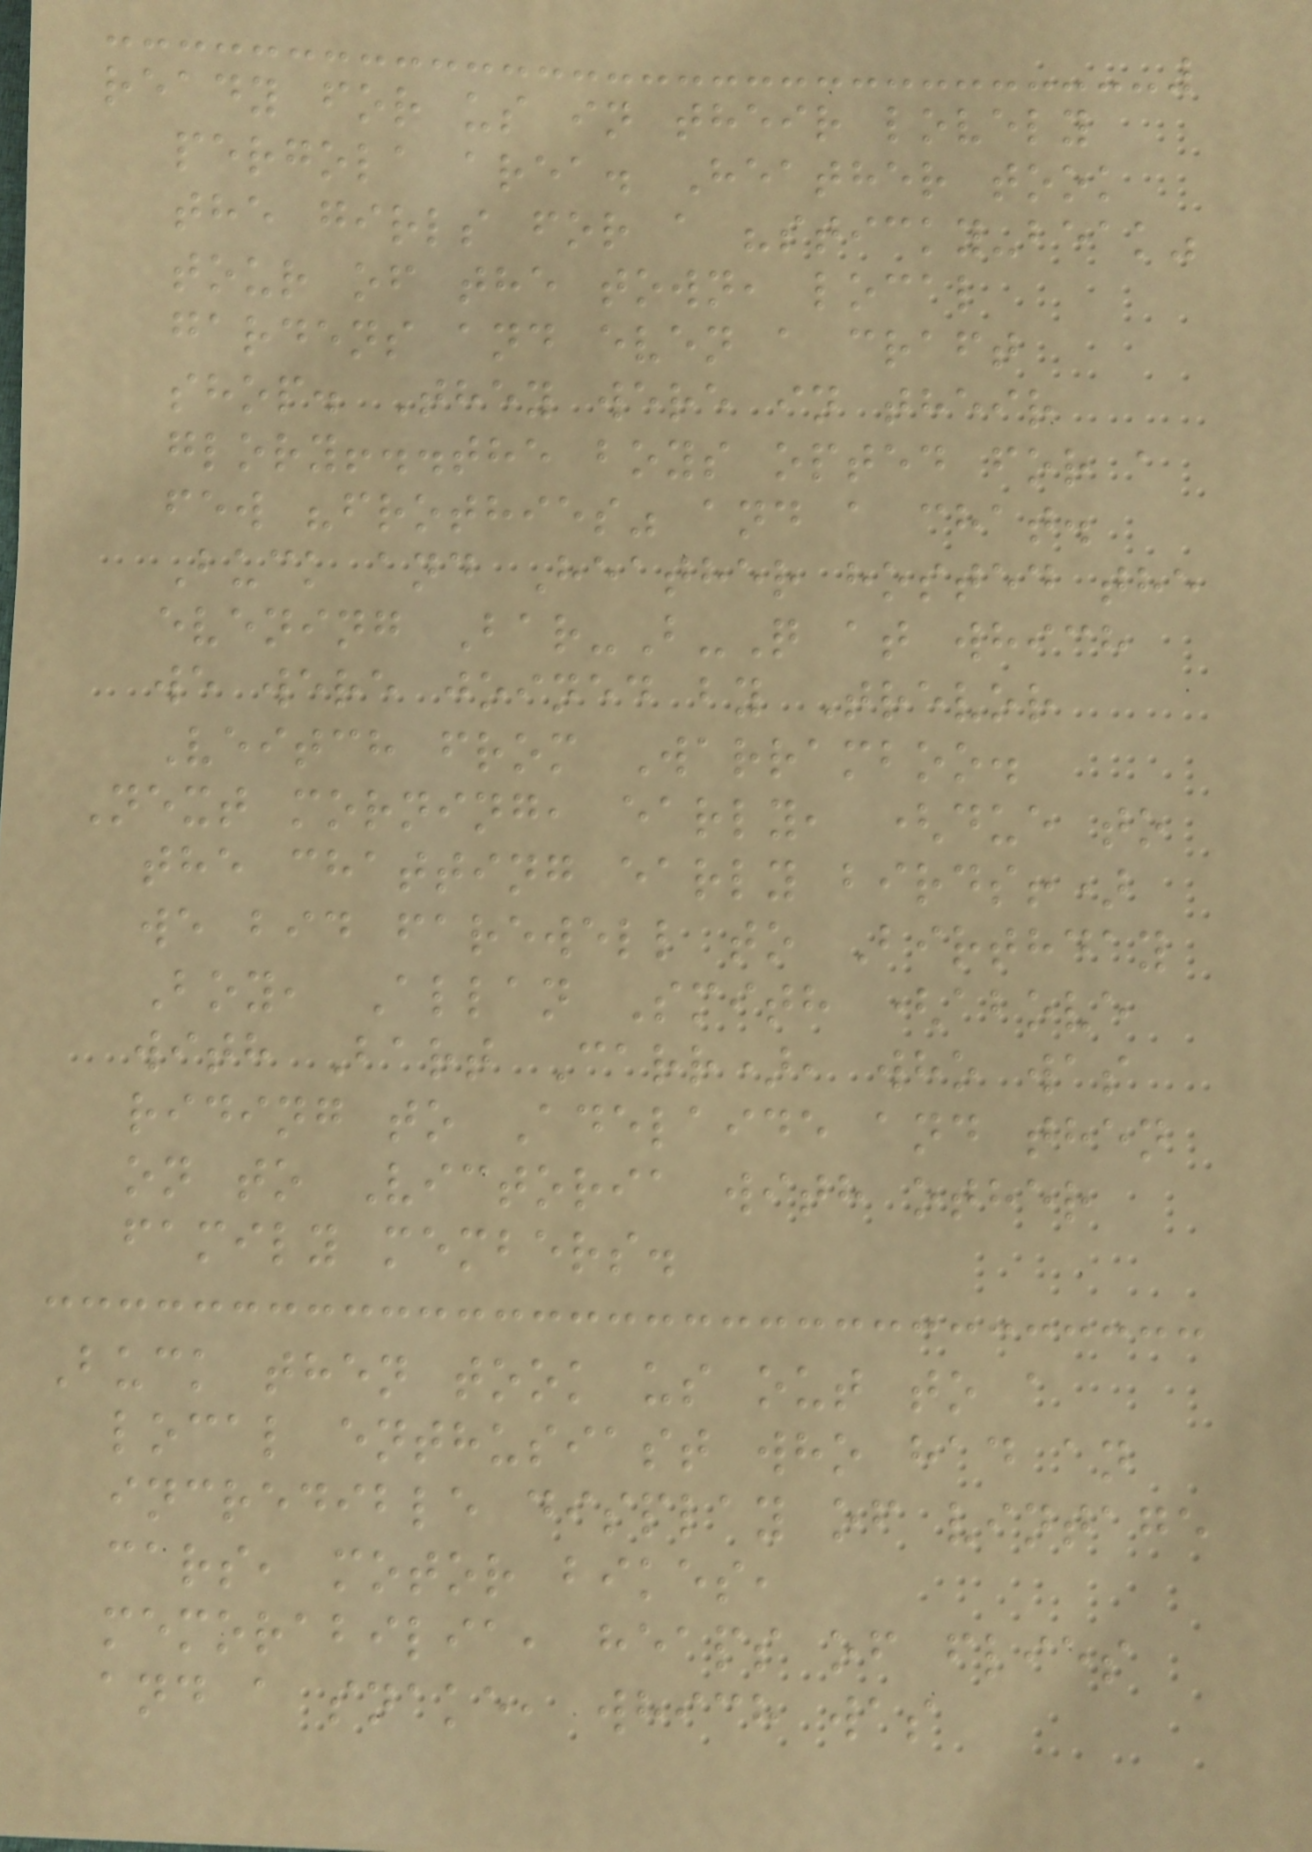ready for us in their lovely
pergola area. Heather took
the girls for a "sticky-beak"
tour of the town, local
gardens and even a craft
shop. They were in their
glory!..the boys opted for a
few "frothies" and a chat.
Buck and Heather hosted the
evening Bar-B-Q at which
we were joined by Trevor
Veitch from Warramboo.
Next morning, early, (due to
the chatting early birds!)
we bid farewell to Birthday
Boy, Allan Smith (above
with Bart Carr), who was
riding to Adelaide and then
on to Victoria with other
family members.
Buck then took us out to a
local enthusiast who had an
incredible display of vintage
cars, motor bikes,
memorabilia, heaps of flies
and a snake, which was
